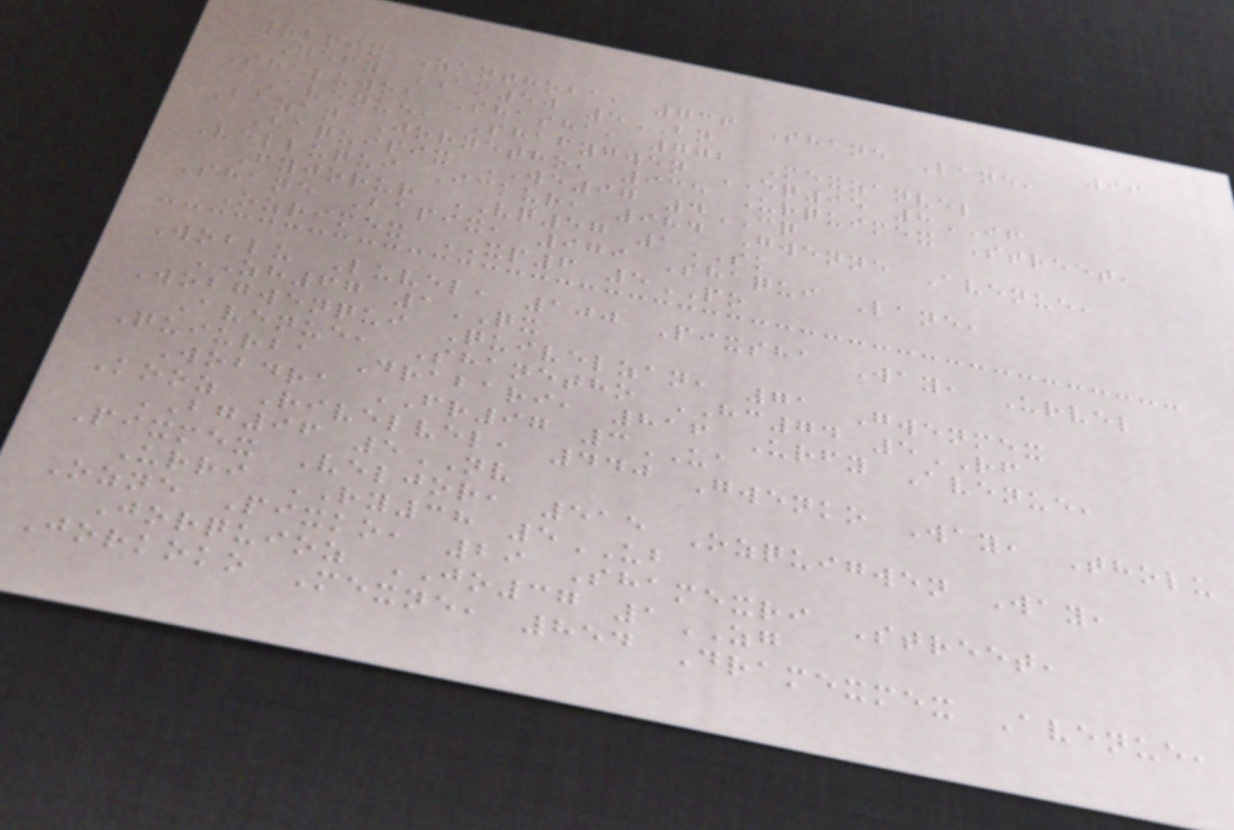96
Wobpix Zanthoba, 736 Shane Lane,
Nefy AM50 5BN
Shaluwob Shasha, 772 Mexzanvel
Avenue, Shafygwen EQ95 8IF
Bazan Jornetho, 935 Urquimex Street,
Baquipix WE97 4CQ
Velluqui Ickur, 984 Gwenne Avenue,
Fyjorur VQ57 1SK
Shane Bapix, 979 Shaqui Lane,
Ozrimex XP6 5PO
Woblu Luvel, 100 Pixsha Way, Urvel
ZH67 1QX
Wobgwenqui Quivelzan, 71 Gwenmex
Avenue, Shanetho HC74 5RF
Quiurba Drabari, 816 Urfy Avenue,
Wobdra FR97 3UA
Kooz Rivelvel, 440 Gwenko Way, Tholu
BG96 5NV
Pixmex Veljor, 515 Ozquigwen Way,
Urri RY38 5UB
Ozne Pixko, 29 Shamexri Street,
Jorquioz JO37 1ZG
Jorkoko Mexne, 854 Dramexmex Avenue,
